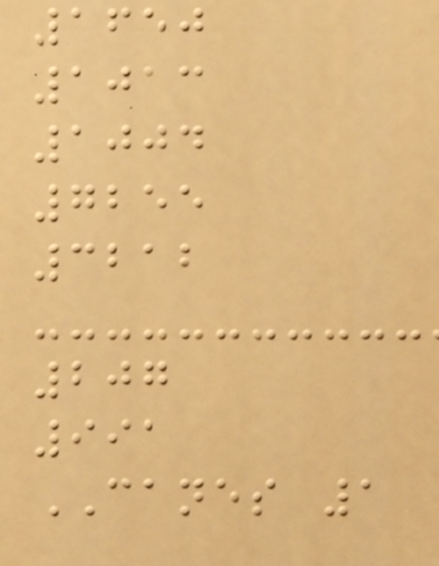1650
1013
1004
7255
3212
207
991
CANES 1
